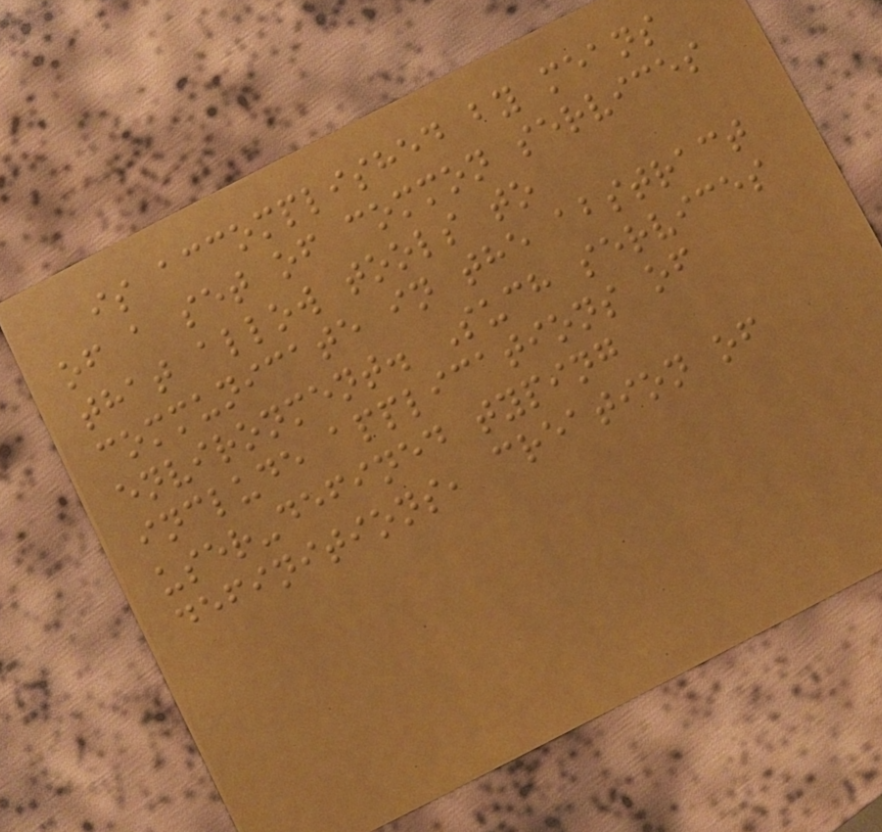is accomplished by means
of a set of common services
that allow tools to
communicate in the abstract
environment. Such services
include applications of
user-defined typing
definitions, creation of
